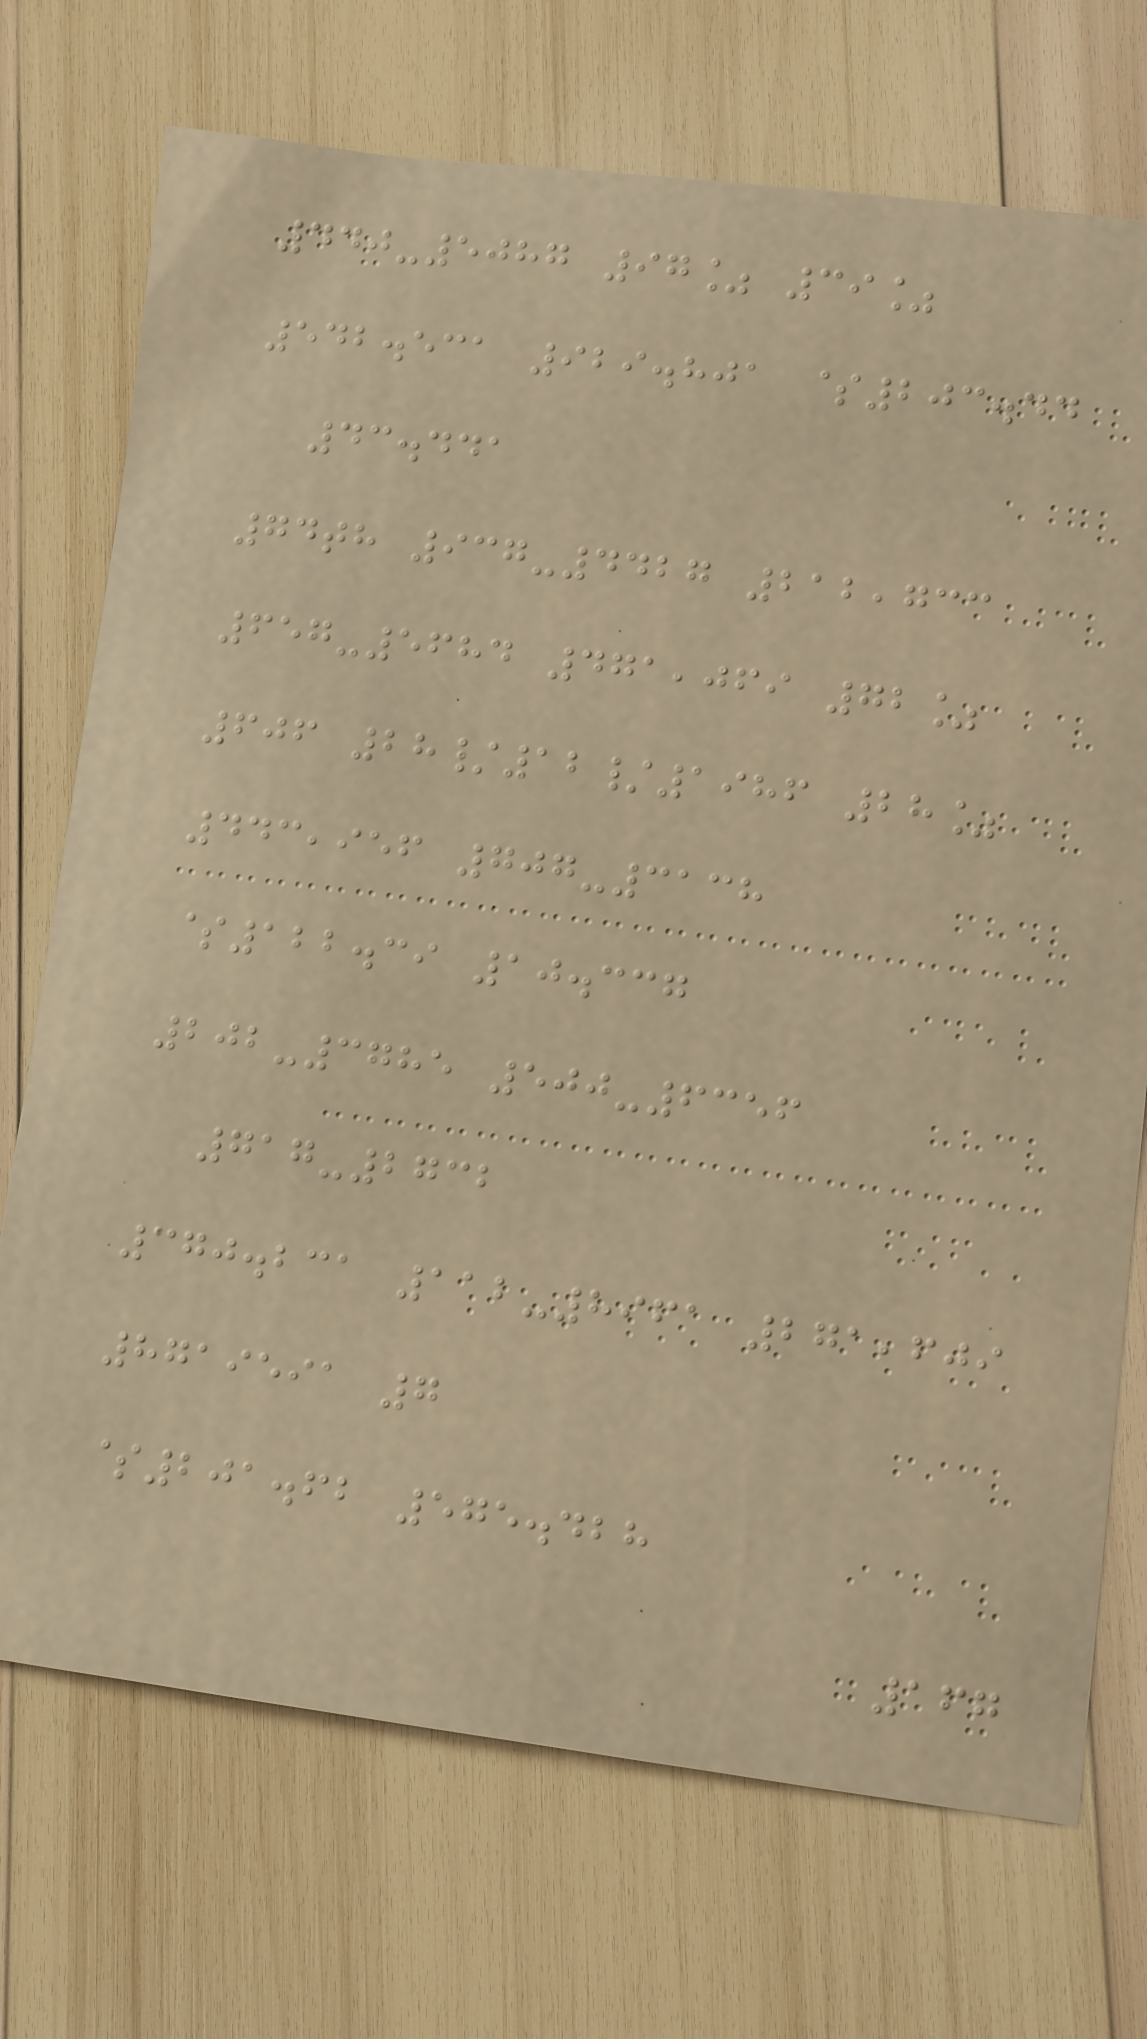440-5087 97% 39%
542.531 929.801 $203.44
43.441
74th 937-4427 212,733
657-5684 471,069 72%
606 28/12/1986 28%
443,956 707-3138
$122.39 10.337
202-3785 500-6356
717-2732
370.231 112-8961 271,609
8719591 7
$201.62 575.428
167
